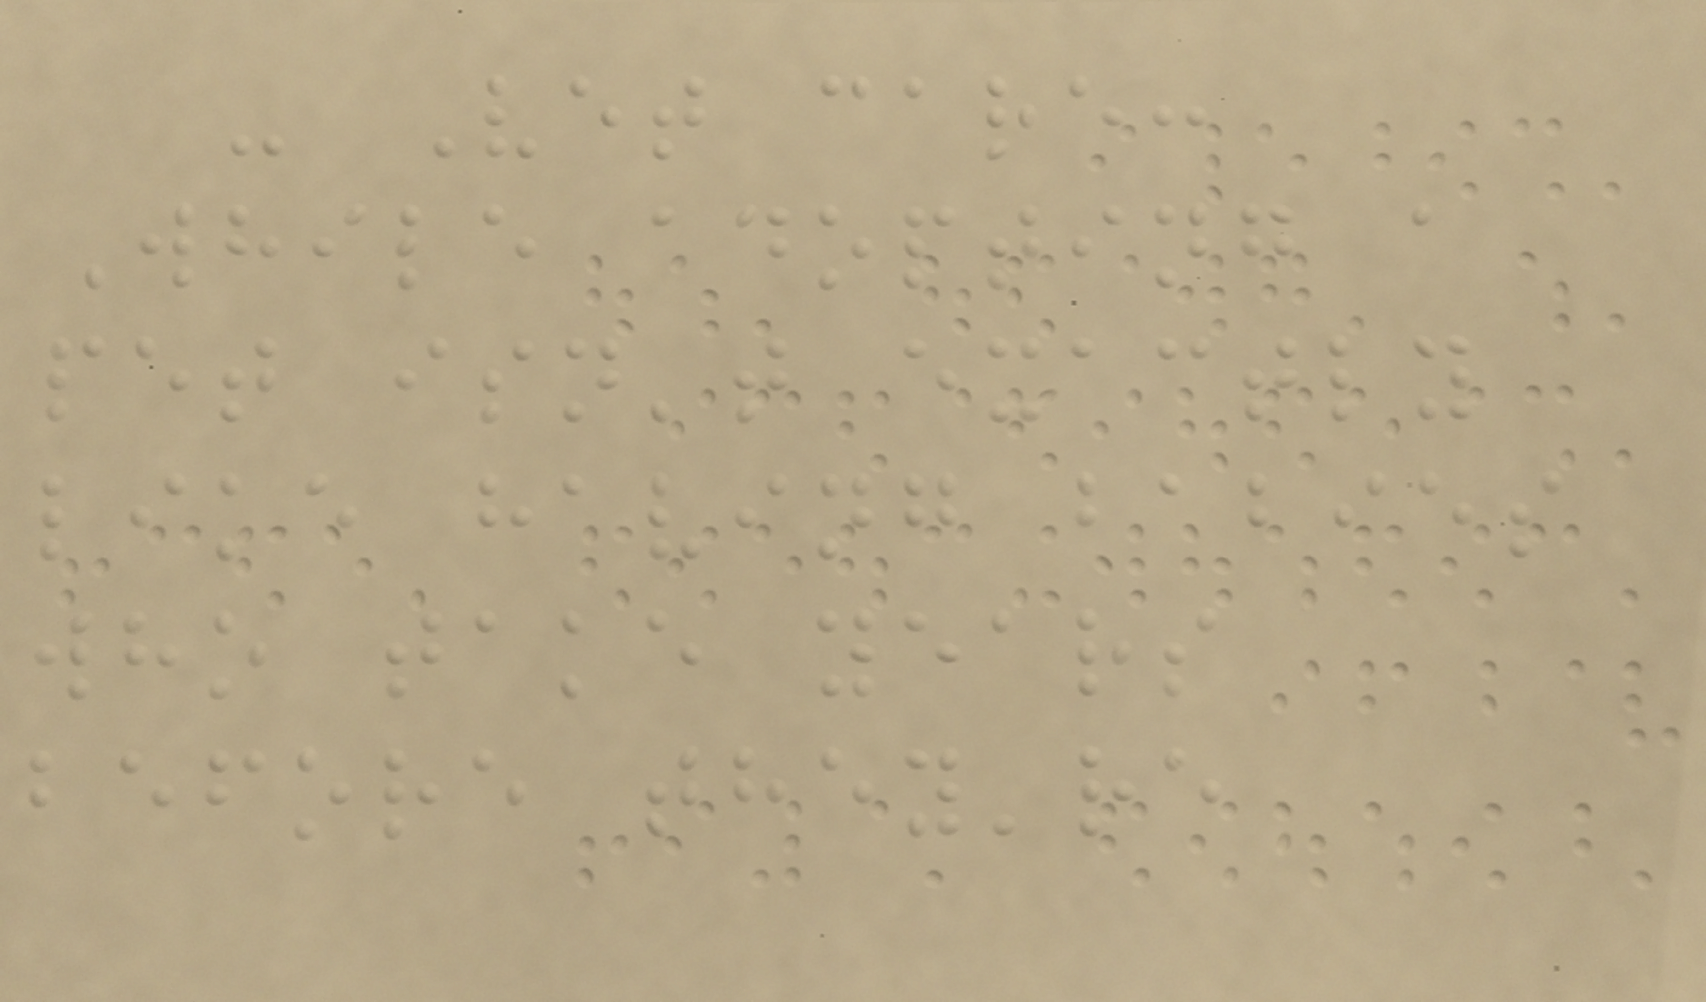- Vet care:
While adopting a
pet isn't exactly
like having babies
who take years
before they're
